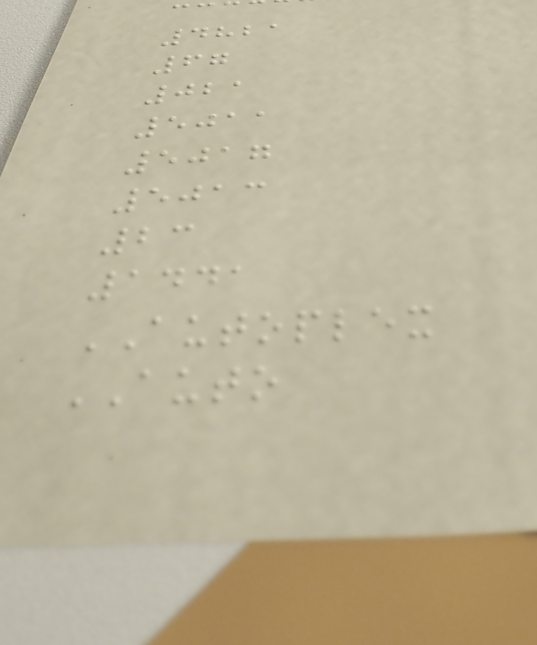4821
67
021
5011
5017
5013
23
1441
AUTOPLEX
AUTO
